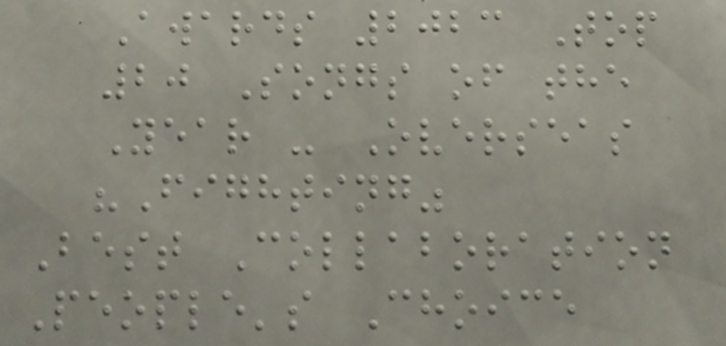Awards 2023 Top
20 Songs of the
Year - Overseas
"Fighting"
Best Collaboration
People's Choice
